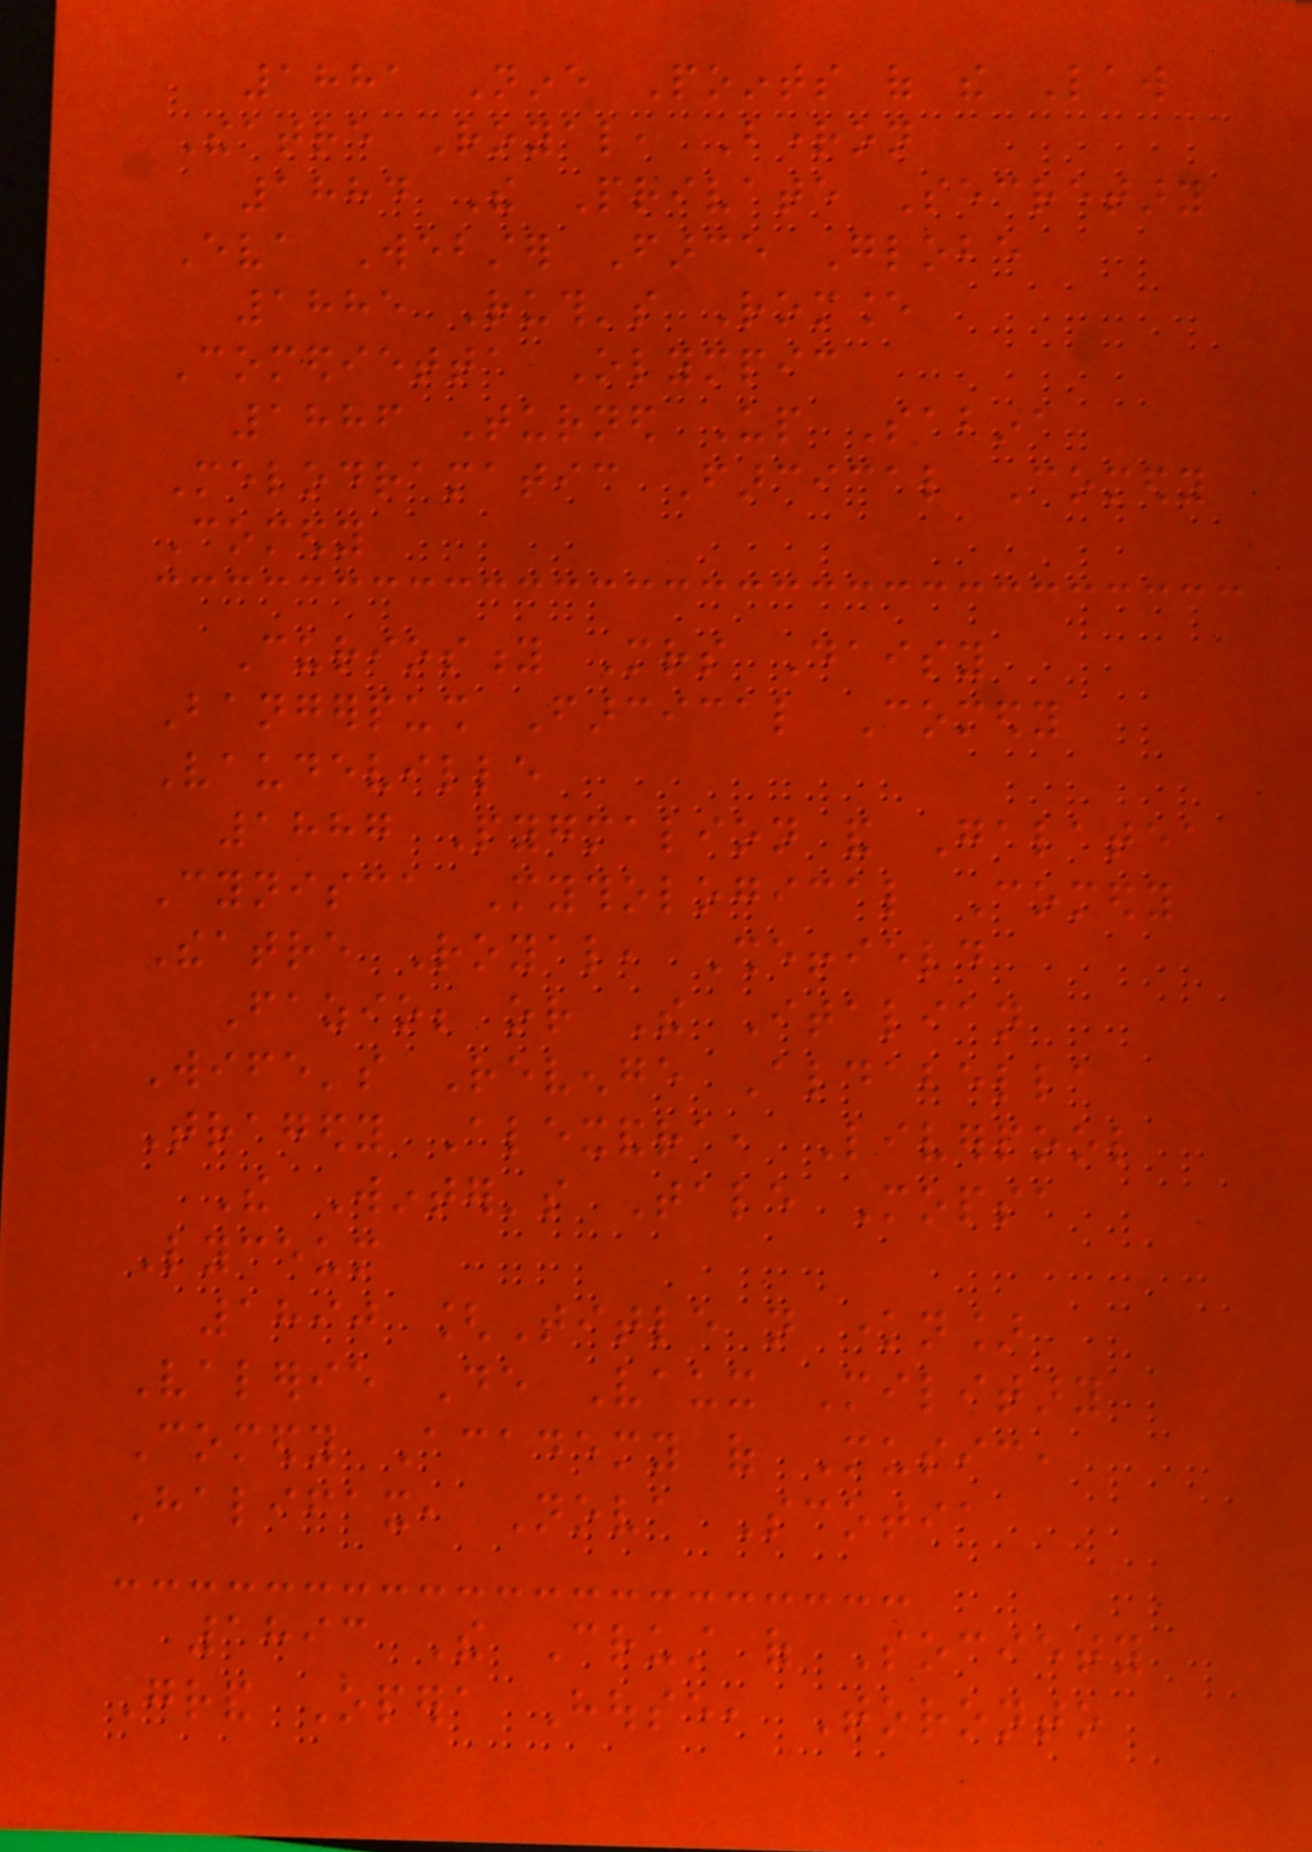1881 Nine Points of the Law
Theatre Royal, Brighton
1884 The Private Secretary
Eva Webster Farce Globe
1885 Ruth's Romance
Comedietta Olympic
1886 Turned Up Sabina
Melodramatic Farcical Comedy
Comedy
Curiosity Mrs Daisy
Bangerpush Farcical Comedy
Vaudeville
1887 Pygmalion and Galatea
Cynisca Mythological Comedy
Theatre Royal, Sheffield
Fazio; or The Italian
Wife's Revenge Aldabella
Tragedy Alexandra, Liverpool
The Winter's Tale Mopsa
Lyceum
1890 [Title not known]
Valerie De Vaux Military
Comedy Academy of Music,
Halifax, Nova Scotia
1893 The Crust of Society
Grand Opera House, Toronto
